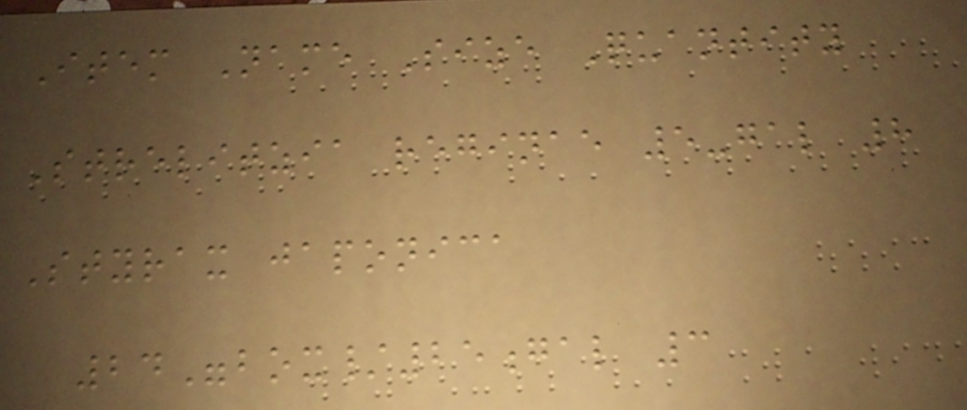Item Name Size Quantity
Strelitzia reginae 5-gal 8
Styrax japonica
24"box/25gal 3
